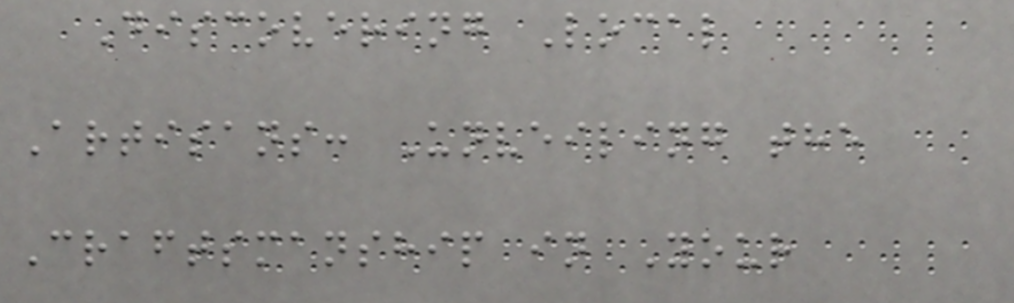Discovering Local
Artisans: Unveiling the
Craftsmanship in Your
